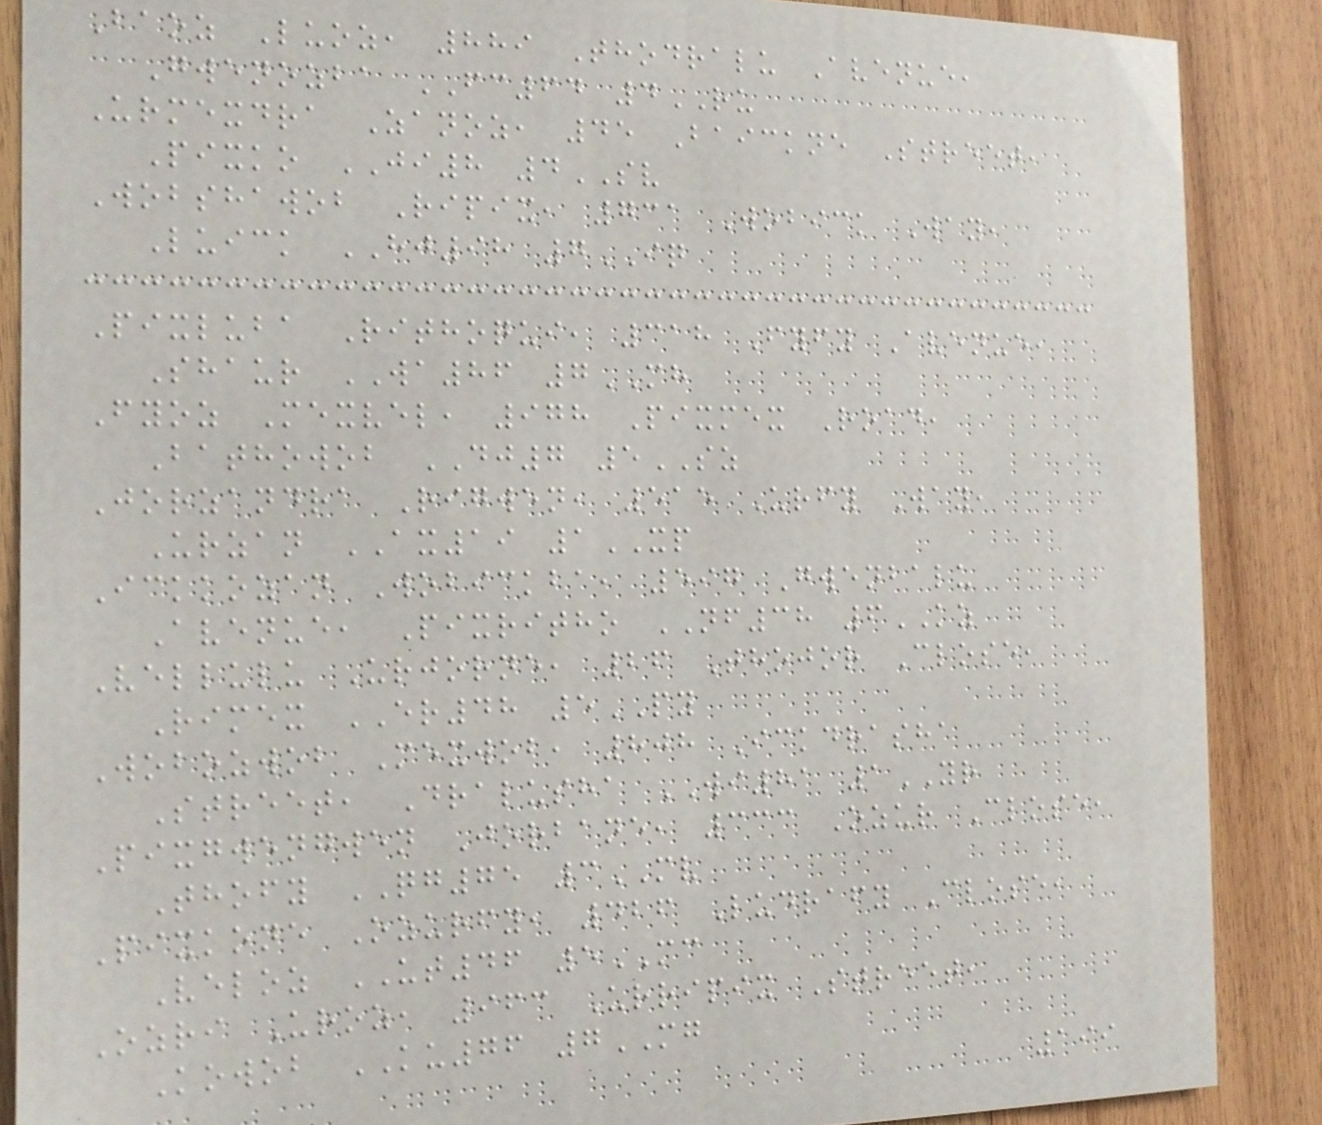Baoz Luoz, 889 Thodralu Avenue,
Gwenozba FC64 4RU
Urmexdra Zanoz, 45 Baickne Street,
Pixko JI8 4SV
Wobshawob Ripix, 731 Wobick Way,
Luick HJ98 7IQ
Pixluba Rithoqui, 318 Fyfy Avenue,
Shaur WA86 7MH
Fyoz Mexvel, 978 Pixmex Road,
Bathowob DJ7 5SZ
Jorzandra Rigwen, 515 Urfy Way,
Urzan AX19 1XP
Ickkozan Wobickba, 597 Gwenbalu
Avenue, Pixritho NF38 6KZ
Vellulu Urjorne, 26 Thojor Close,
Rimex ER48 5PY
Wobozwob Mexwob, 808 Ickdrasha
Street, Dralusha WI81 1YR
Pixgwengwen Jorbane, 333 Ozur Close,
Thofy QG75 3MV
Pixkone Ozurfy, 426 Ludrafy Close,
Veloz UT46 5MC
Ozri Uroz, 963 Urripix Street,
Kowob KU76 7MG
199
